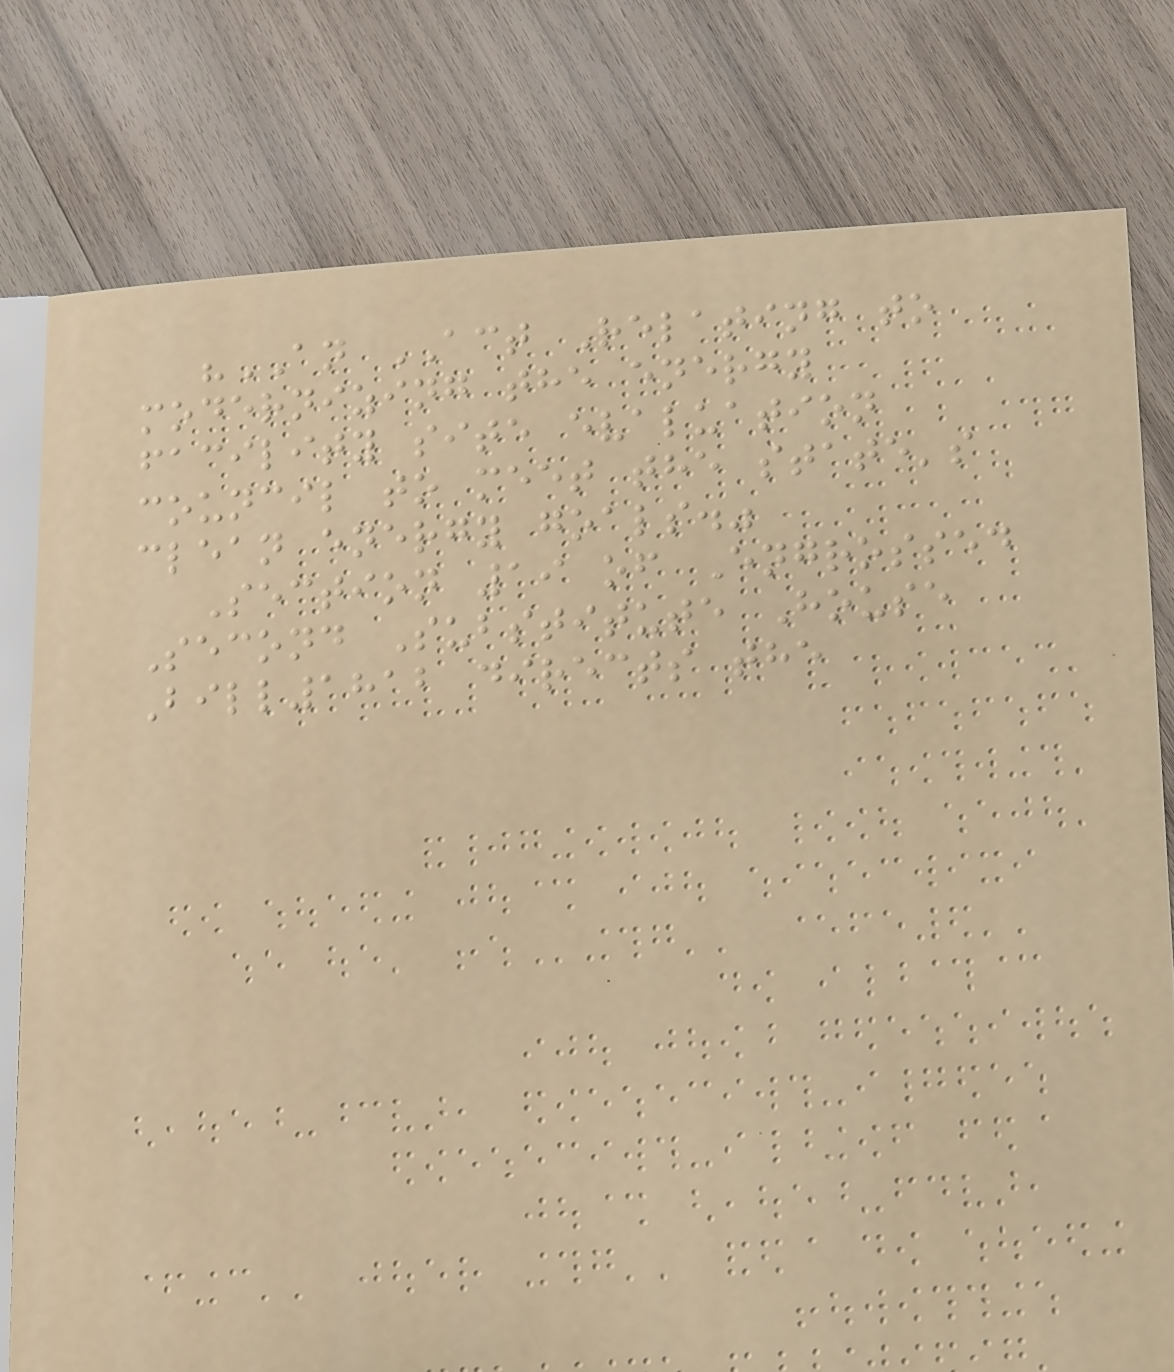"AN ACT Relating to
modernizing the energy
facility site evaluation
council to meet the state's
clean energy goals."
Section 19 of Engrossed
Second Substitute House
Bill1812 directs the
